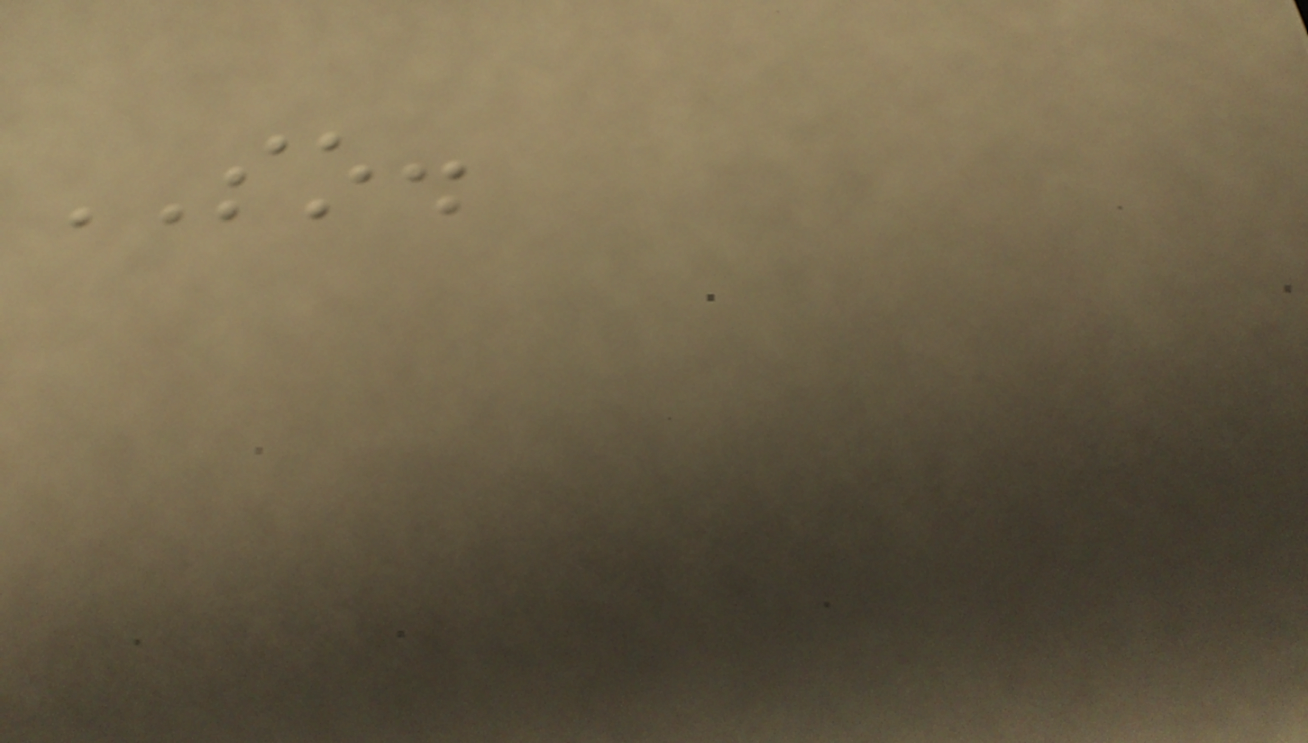SO.
